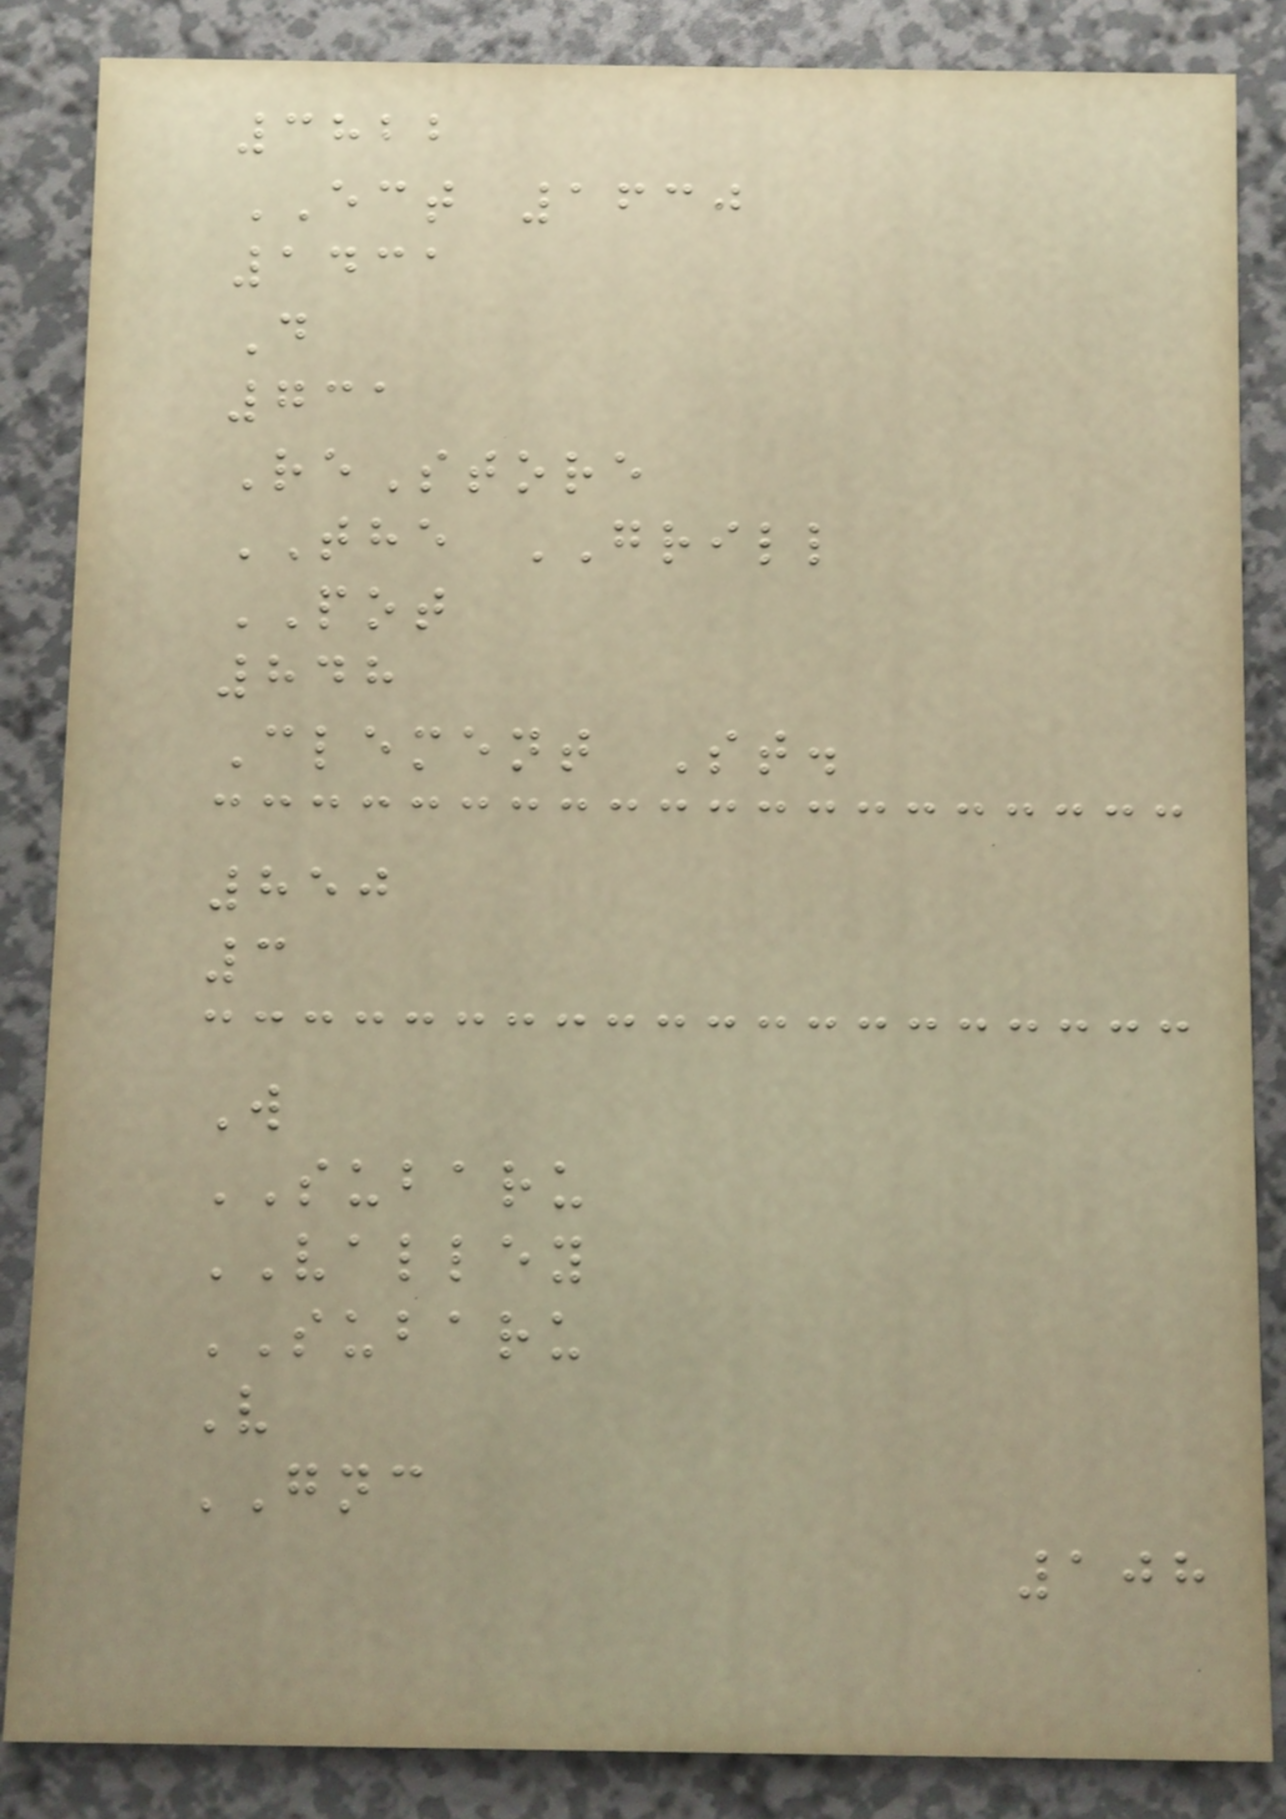3822
ECT 1630
1431
D
731
ReStore
THE GRILL
POT
848
Clement St.
850
3
W
SUBARU
VALLEY
SUBARU
V
GNC
108
